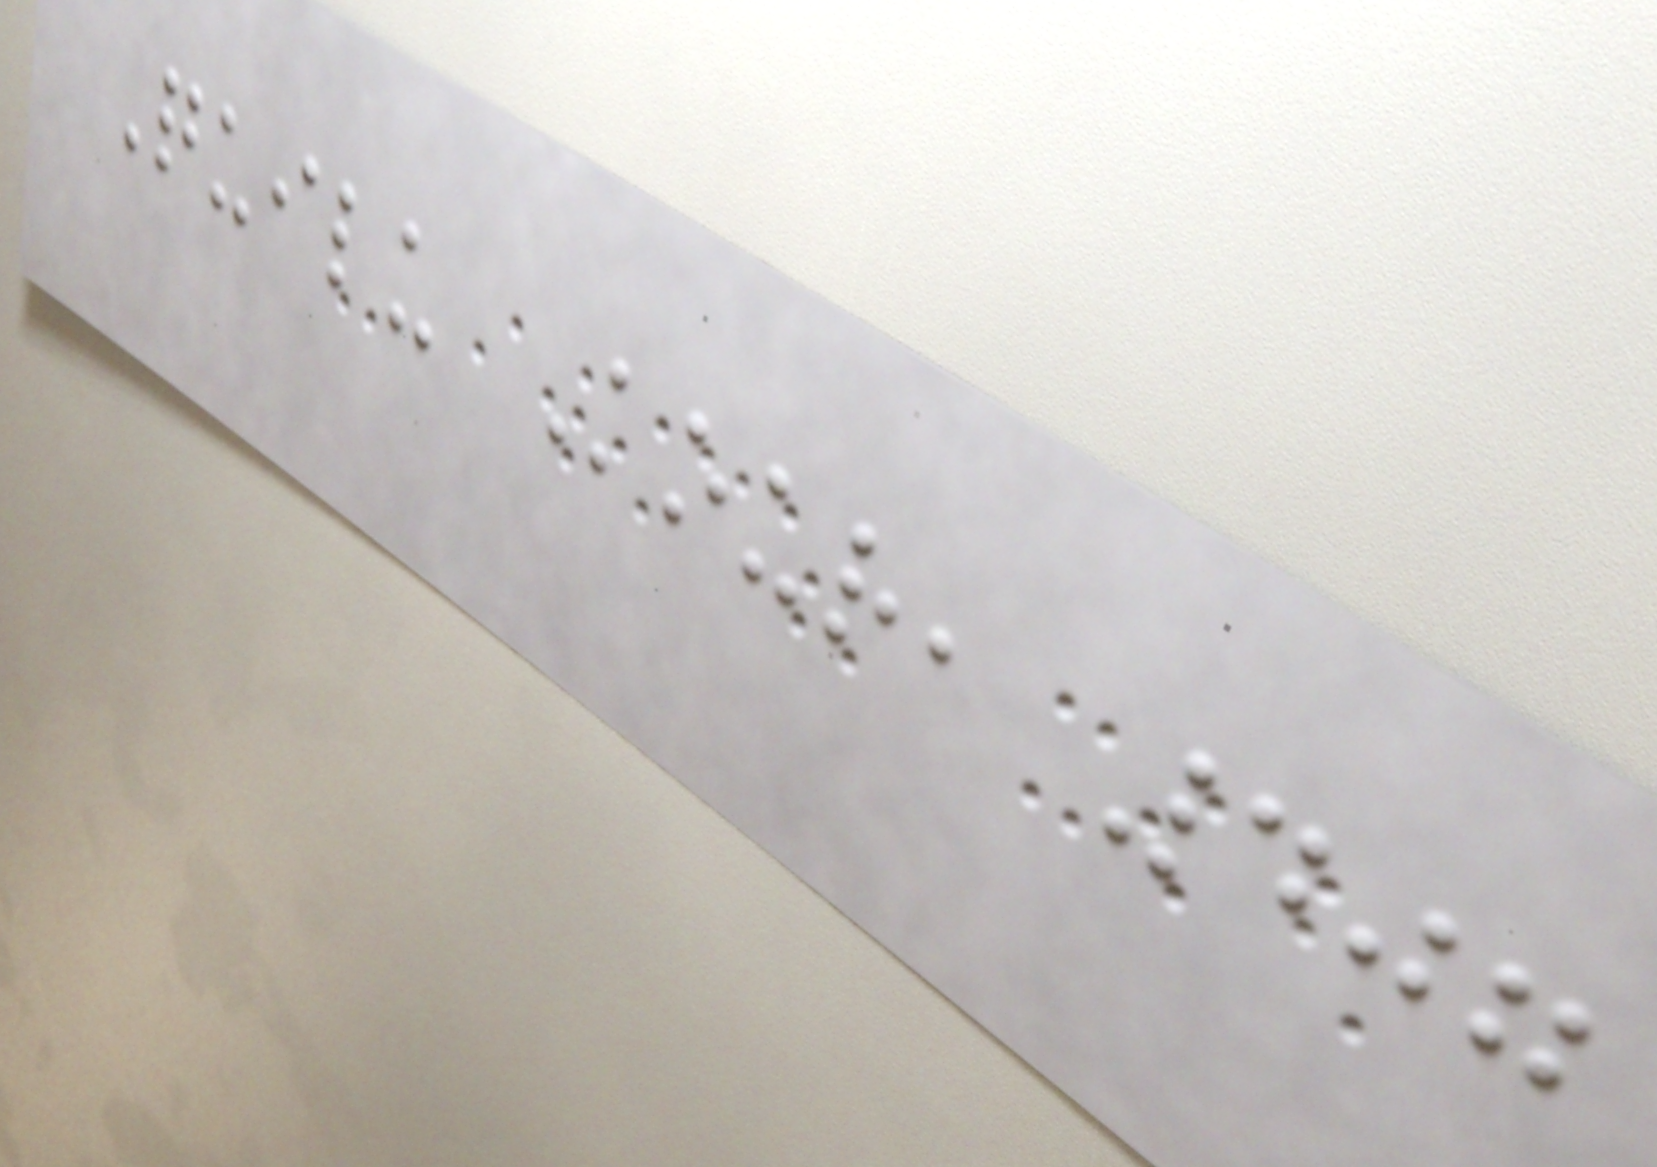Quilu Kour, 407
